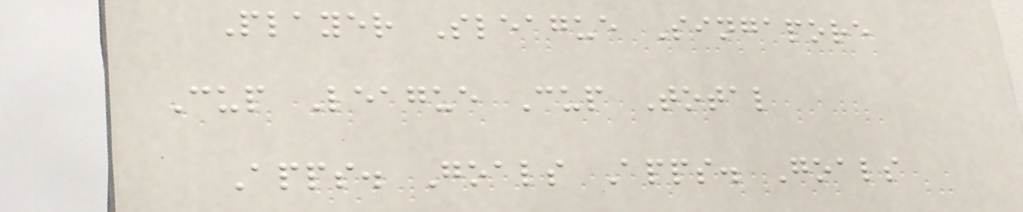Player Sleague Singapore
Cup League Cup Total
Apps. Goals Apps. Goals
